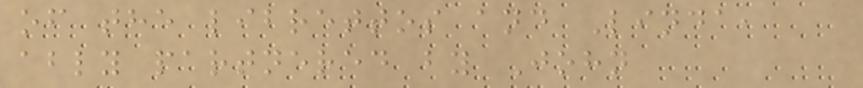of the librettos and Linda,
ably partnered by John
